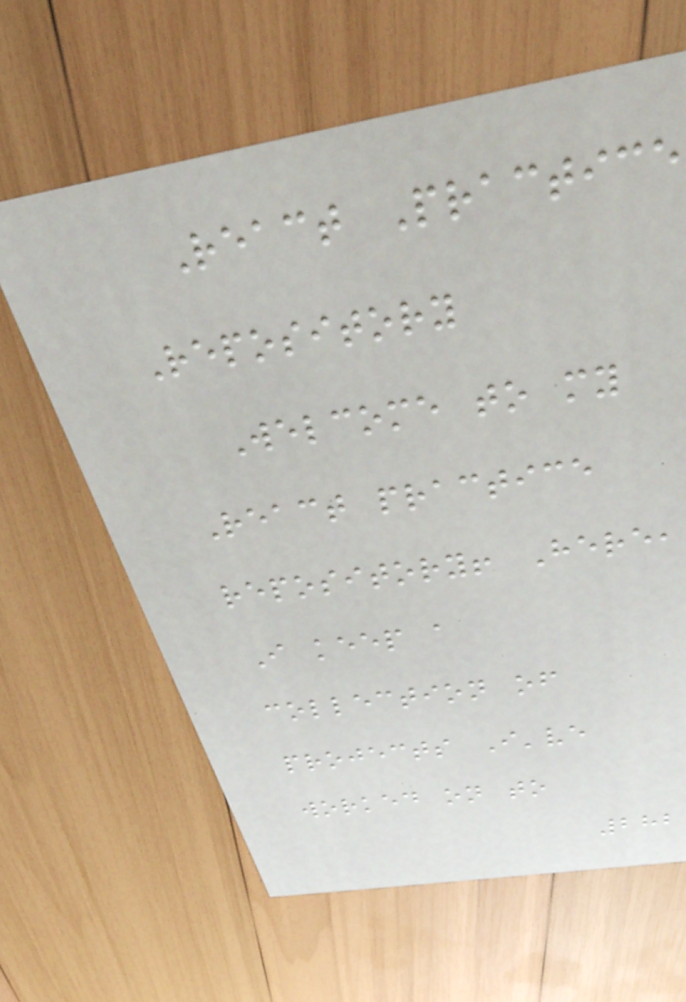React Practice
Repository
Welcome to my
React practice
repository! Here,
I keep a
collection of
projects I've
worked on to
282
